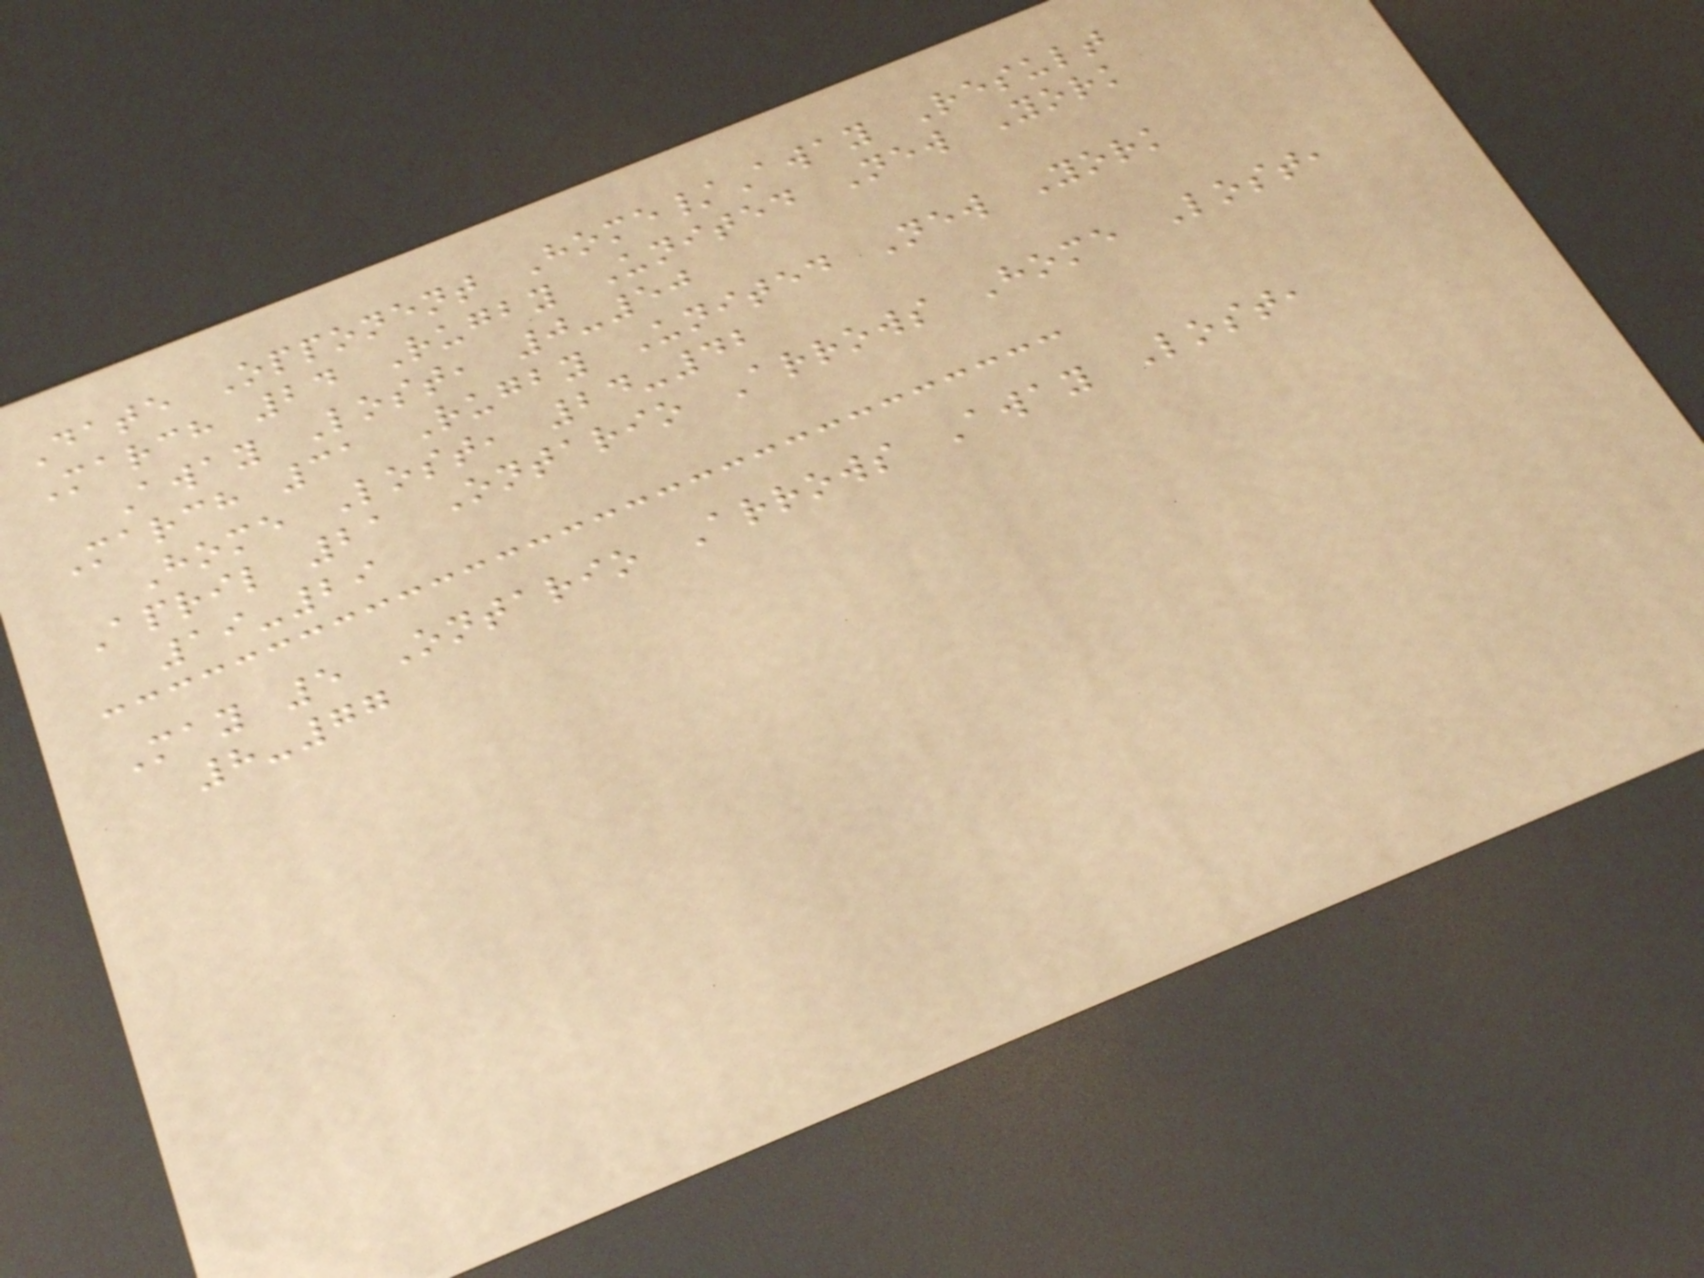Date Opponent Home/Away Result
March 24 Rugby United New York
Away Lost, 0-50
March 31 Rugby United New York
Home Lost, 24-42
April 21 Ontario Arrows Home Lost,
19-29
May 5 Ontario Arrows Away Lost,
8-77
